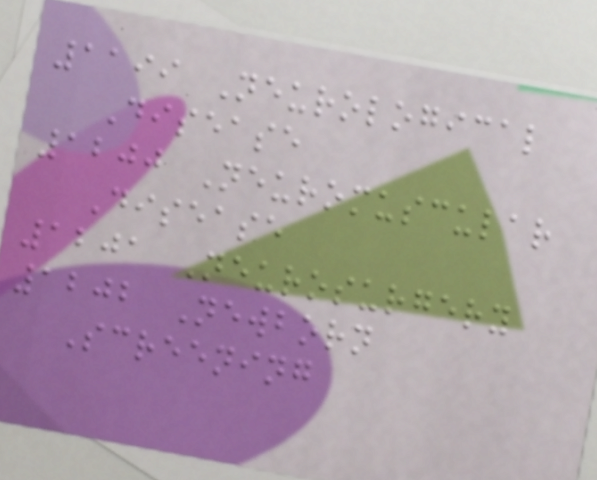1199 Neurological
Disease
1200 Neuromuscular
Disease
1201 Neurosurgery
1202 Newborn
Screening
